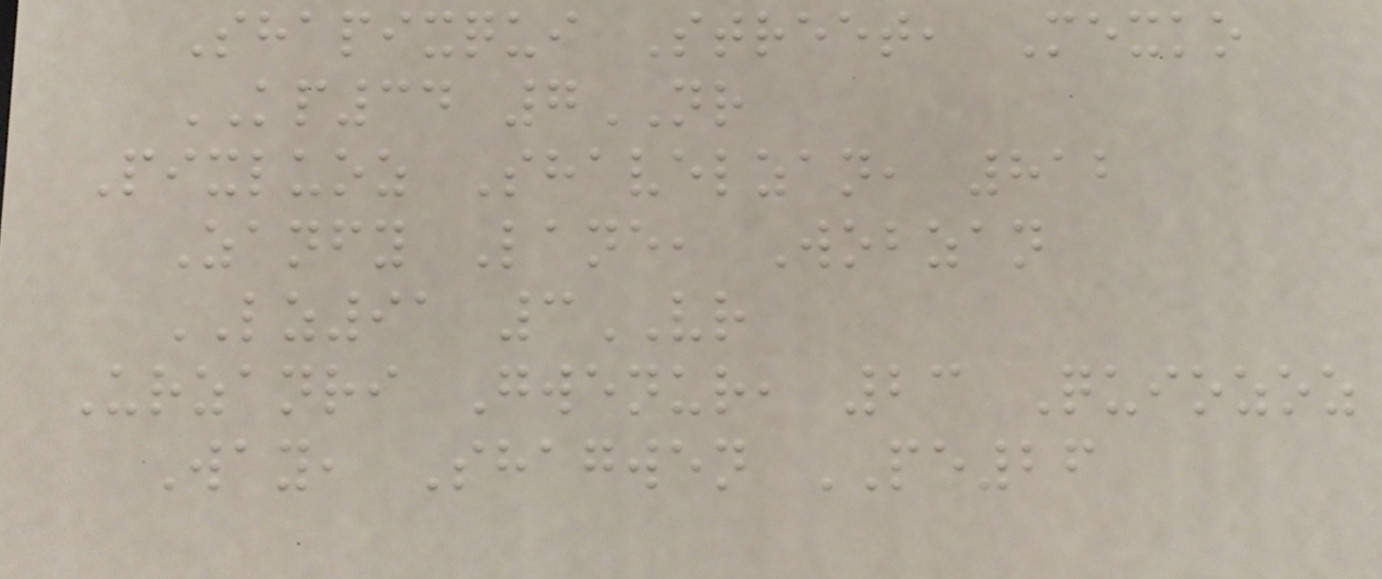Shapixqui Street, Mexko
KP34 7NR
Pixluoz Shavelzan, 812
Zanfy Lane, Wobzan
LZ91 3VR
Urzanri Gwenur, 23 Quiozoz
Way, Shagwen PE26
